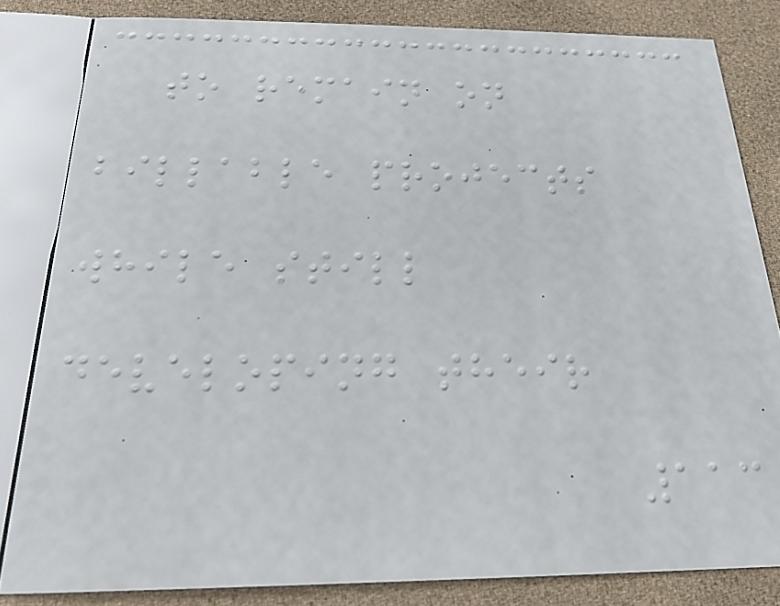to remain on
billable projects
while still
developing their
113
